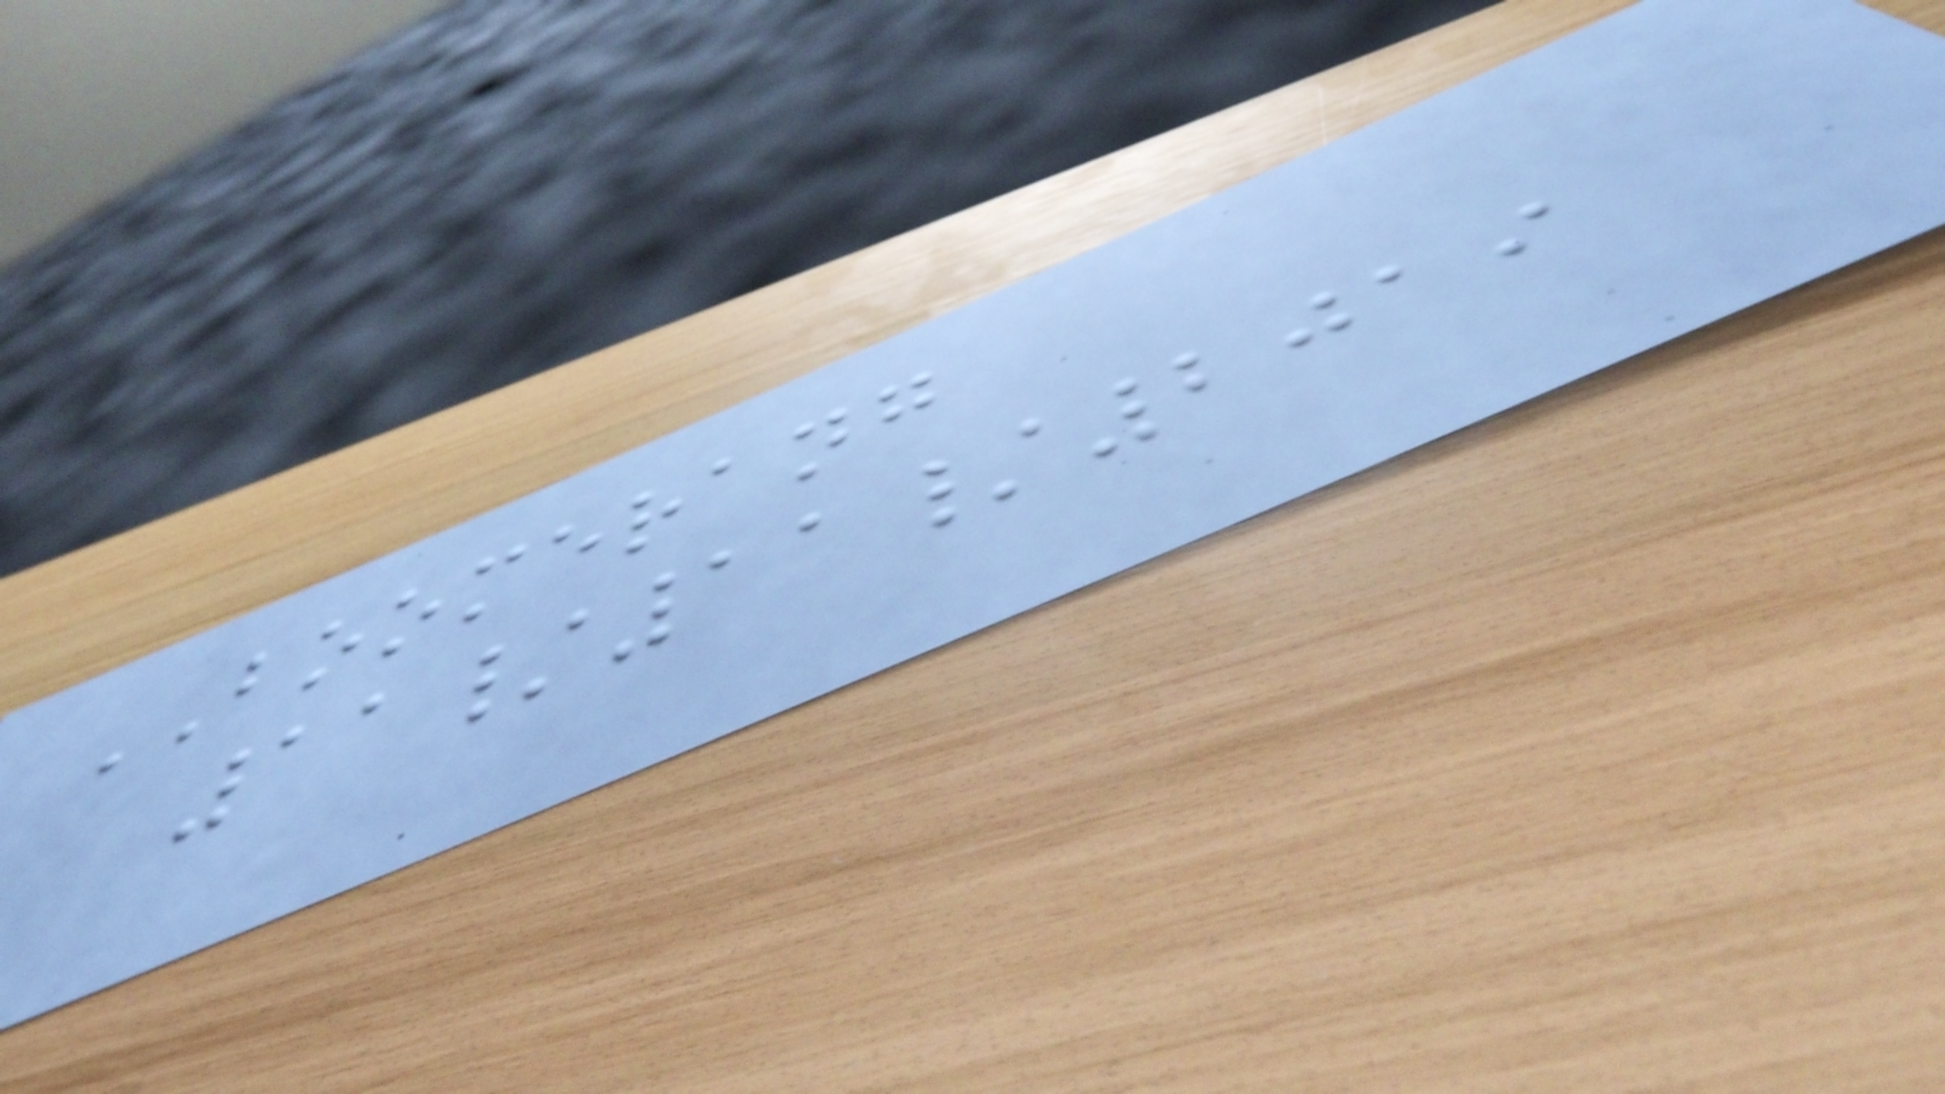BOOMERANG
11/11/2019
